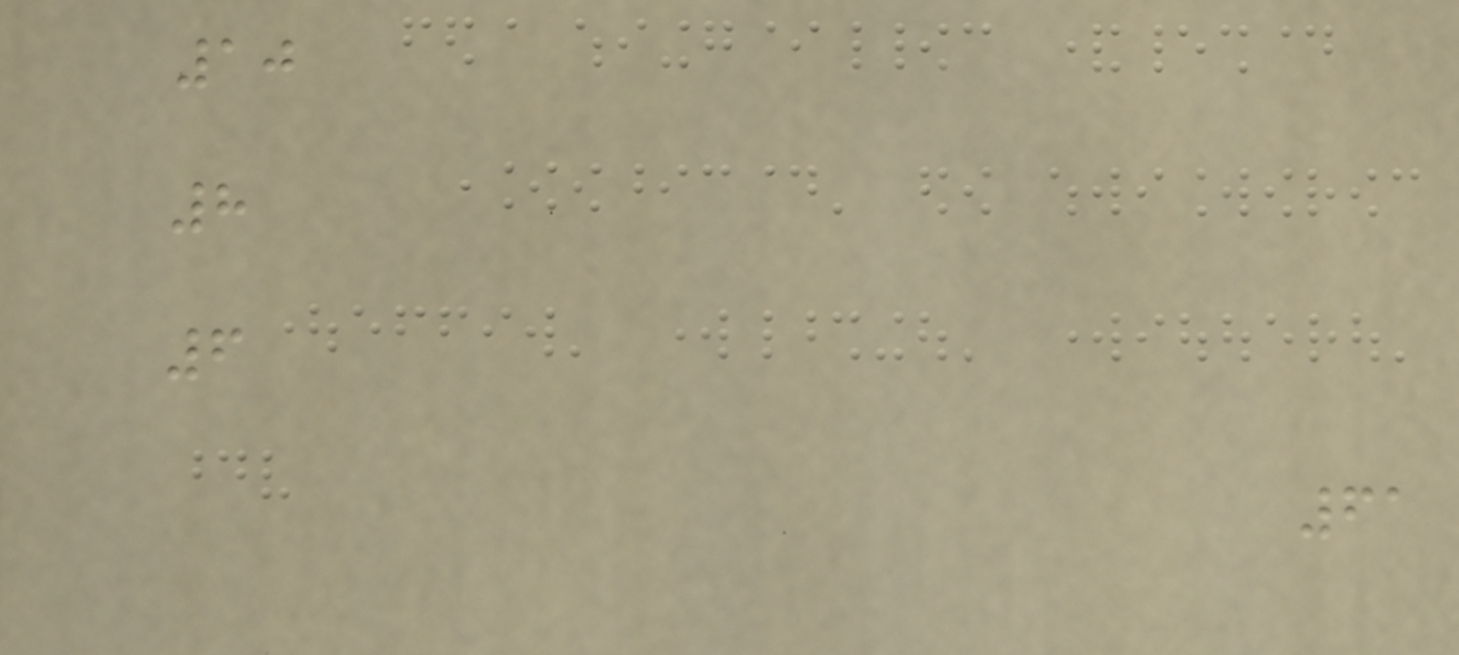10
8
6
61
